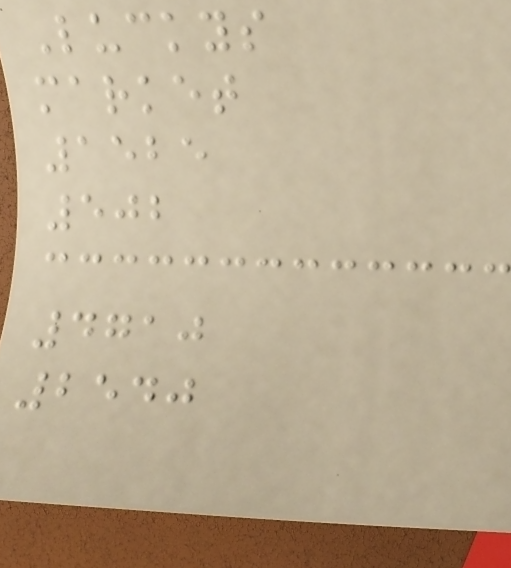Luckys
market
1525
502
4710
2540
